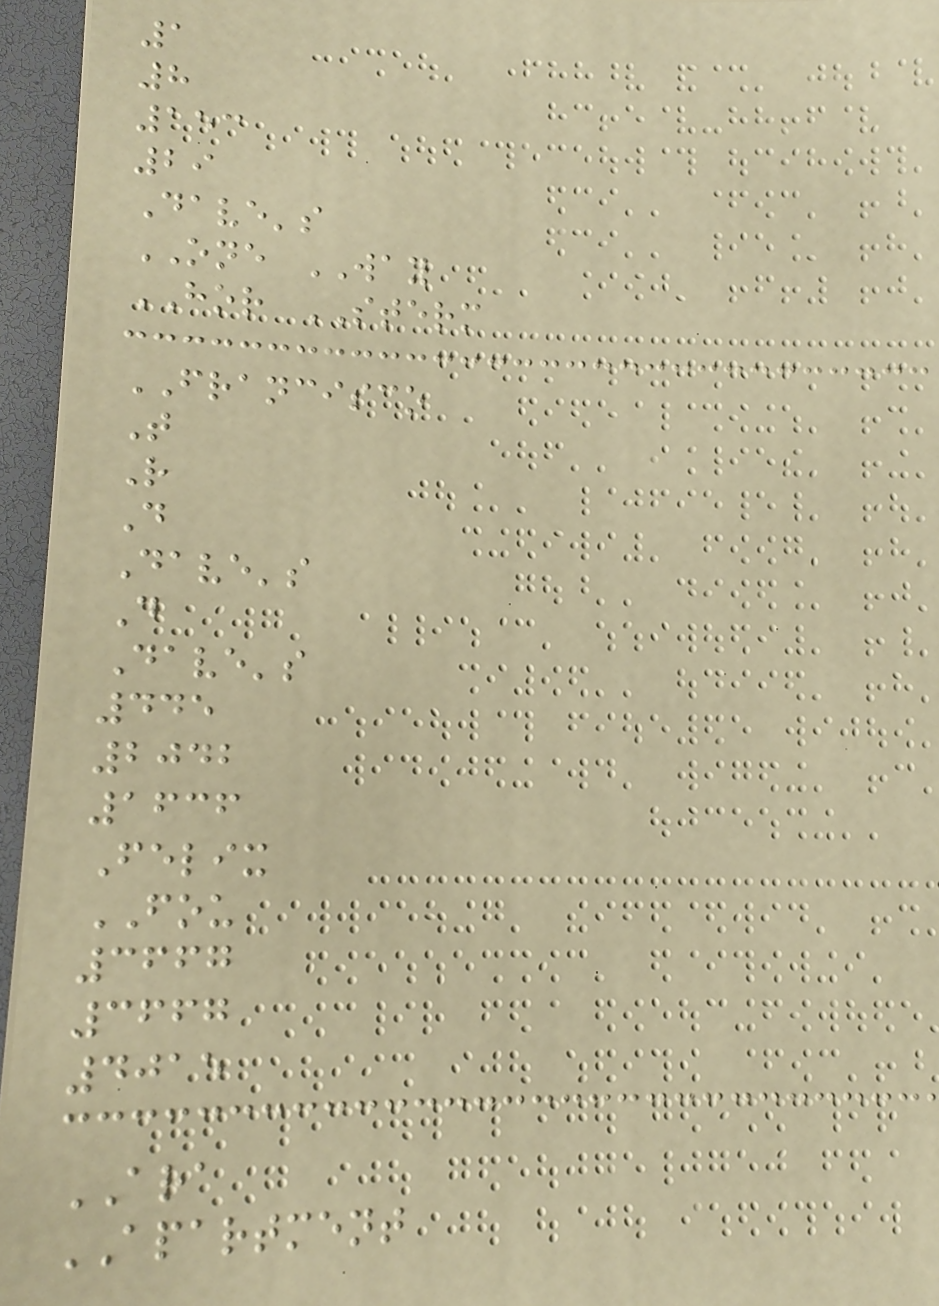1
8
153
29
Dave's
ONE WAY
HOR STERM
FRANCISCO
T
R
D
Dave's
D
Dave's
445
2042
1636
Felix
FOU
3667
3667
4015
ARA
APARTMENT
